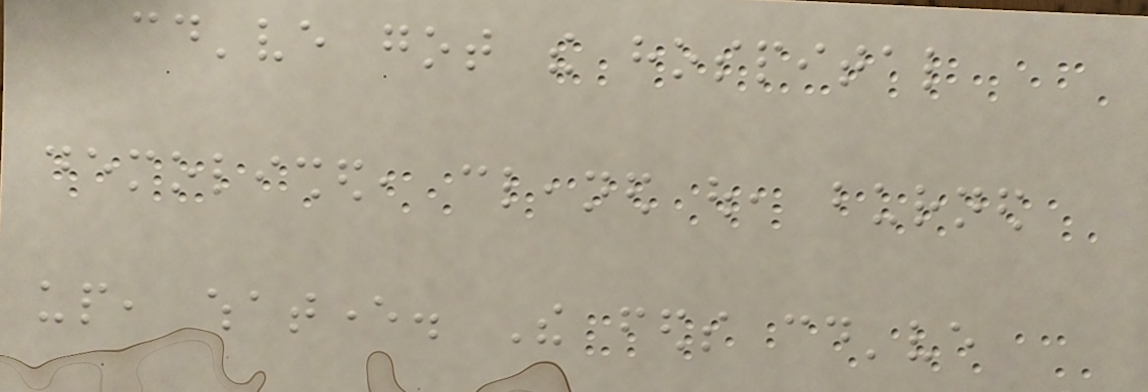could've got the hospital
demolished, cleaned out, burned
up, whatever. The feds could've
